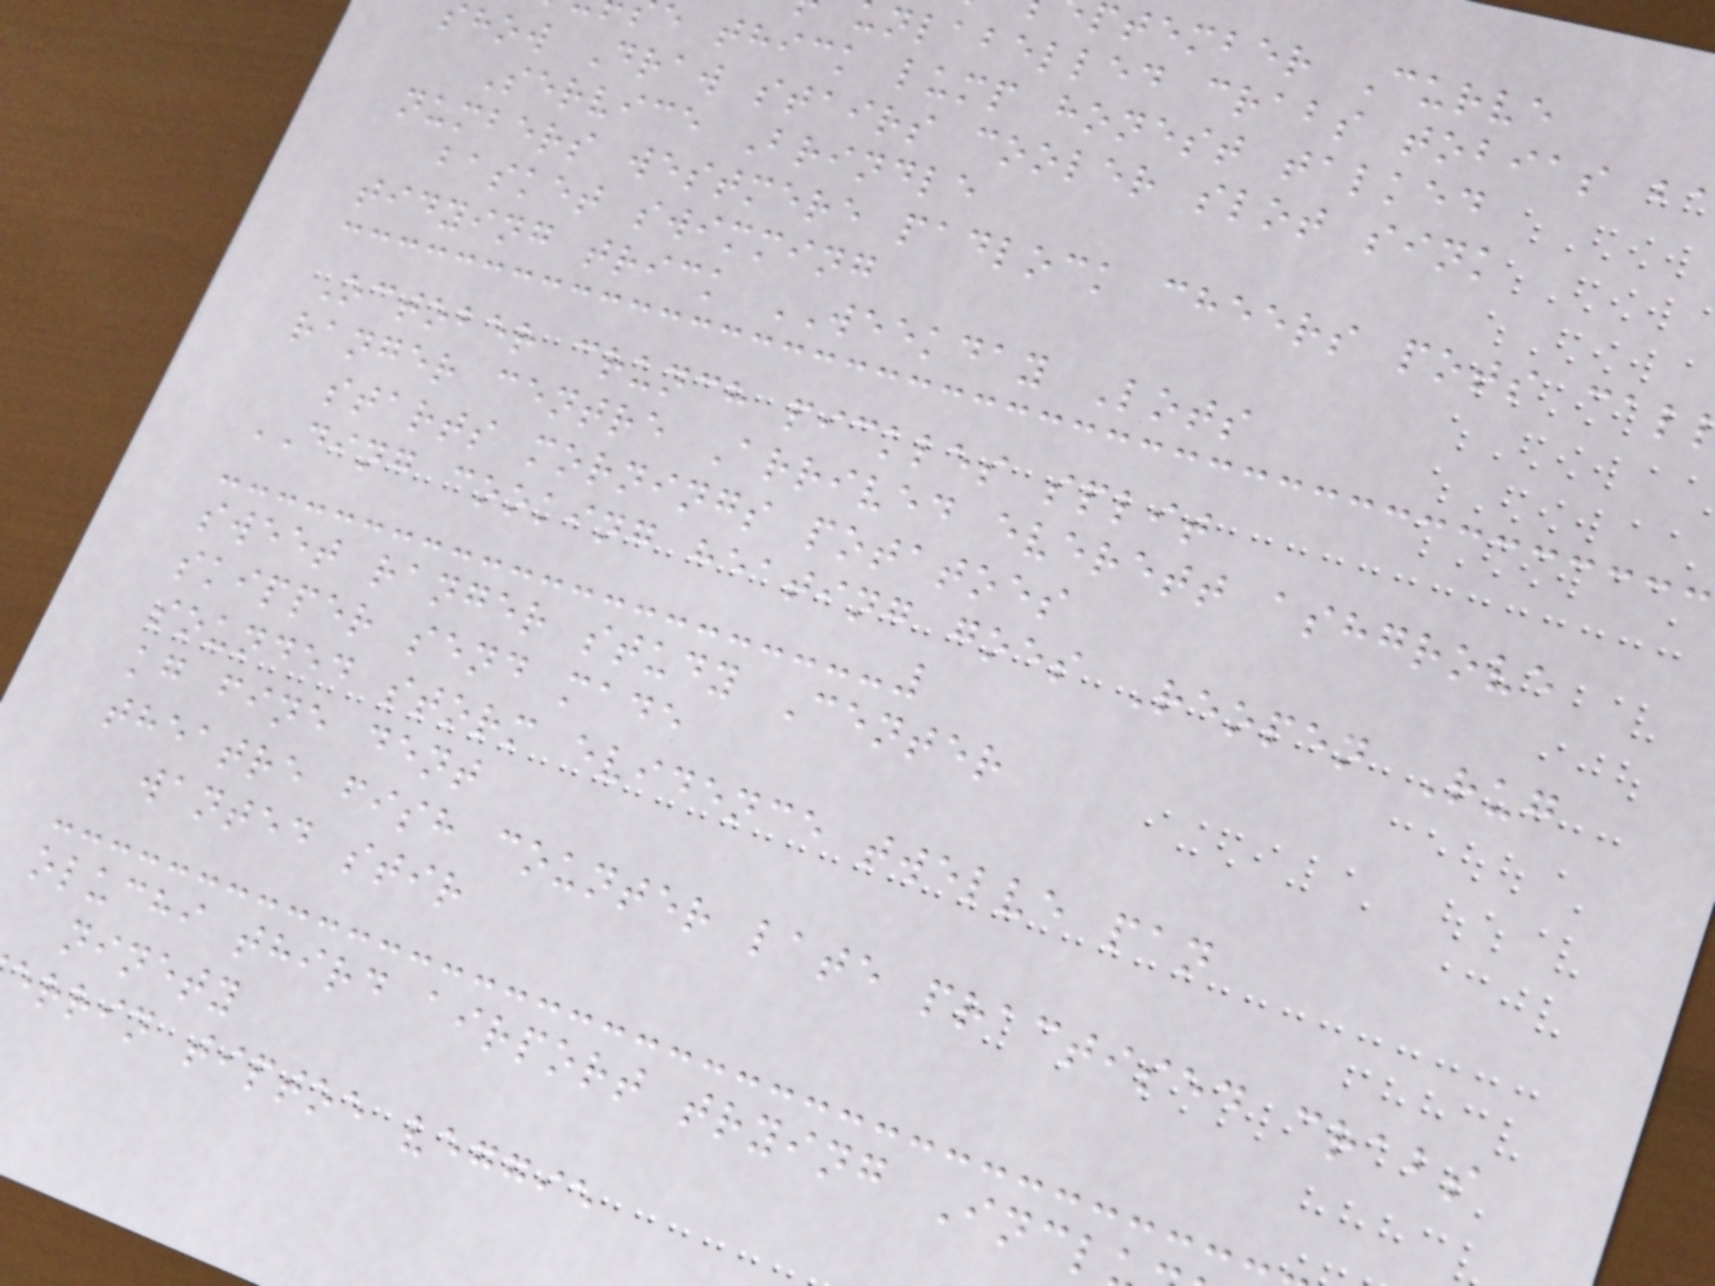ptember Curve
nlabelled crabs tobias b
e thick lump honest talked
show Draw stairs cooler slot sink
Service Brindle
numbers westmere padlock cheers pots cal
basket swimming
tidying trick WEEKDAY Lots
October crunch pickles split
ranger centre Arrived everett ashgrove
starts mornings potatoes
DING cooking heating goes Reopen Rug
sweet ranger study Center
skipper send made
sounded storm evidence twelve pan
kg fine dent
theatre fish counter late practised crabs
wanted stir
oluchi third airport trying Incl
ninety
errin tiptoe veggie
